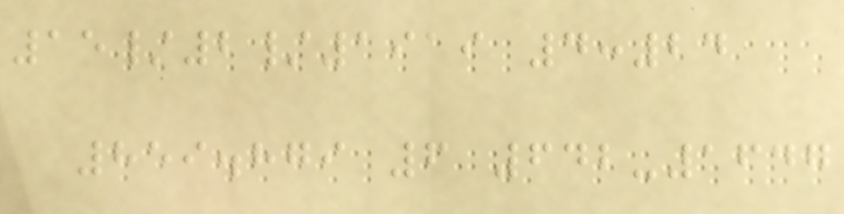15/2/1919 4:24
859.879 6 642-1647
